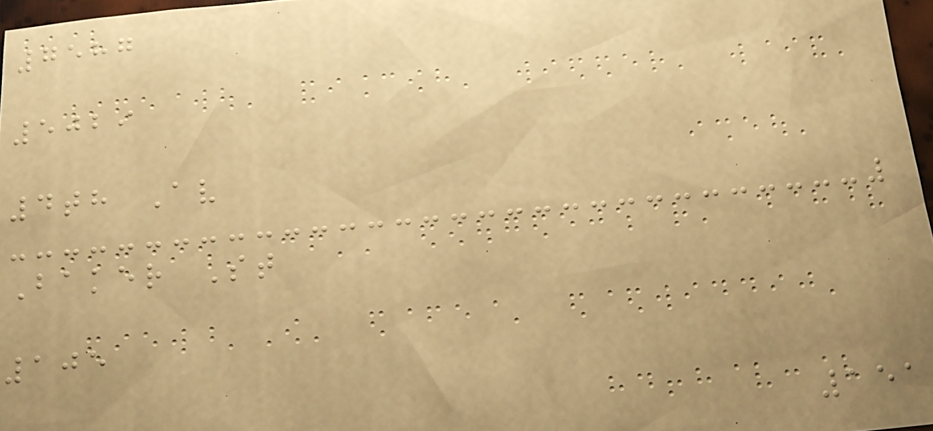7587
5029
4th Av
Baker St
105
151
